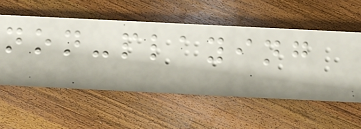non-playing
